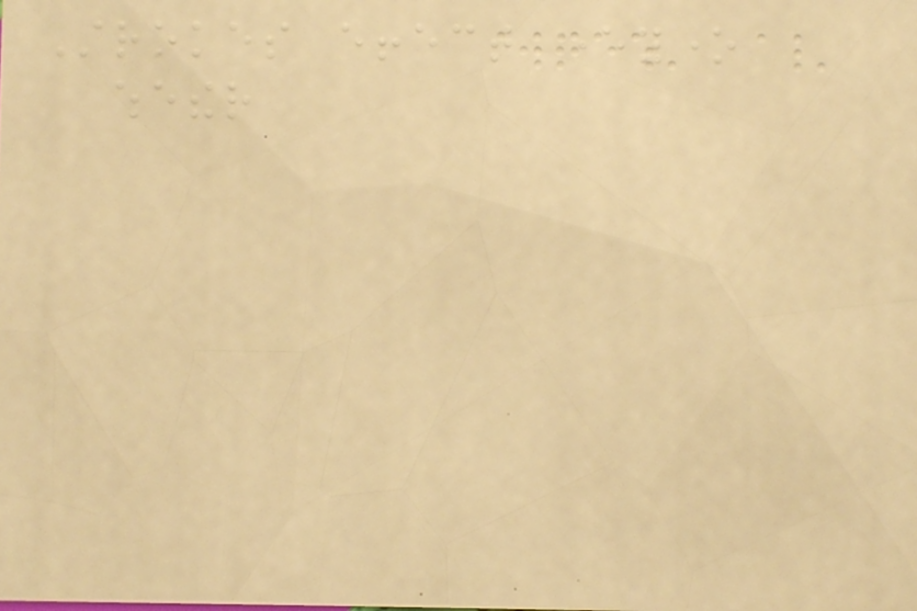Strokes effect everyone
whether
